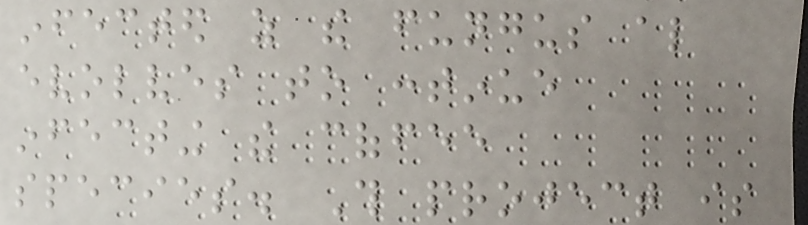infected as the fungus also
evolves to continue
infecting the coffee
species. This project is
